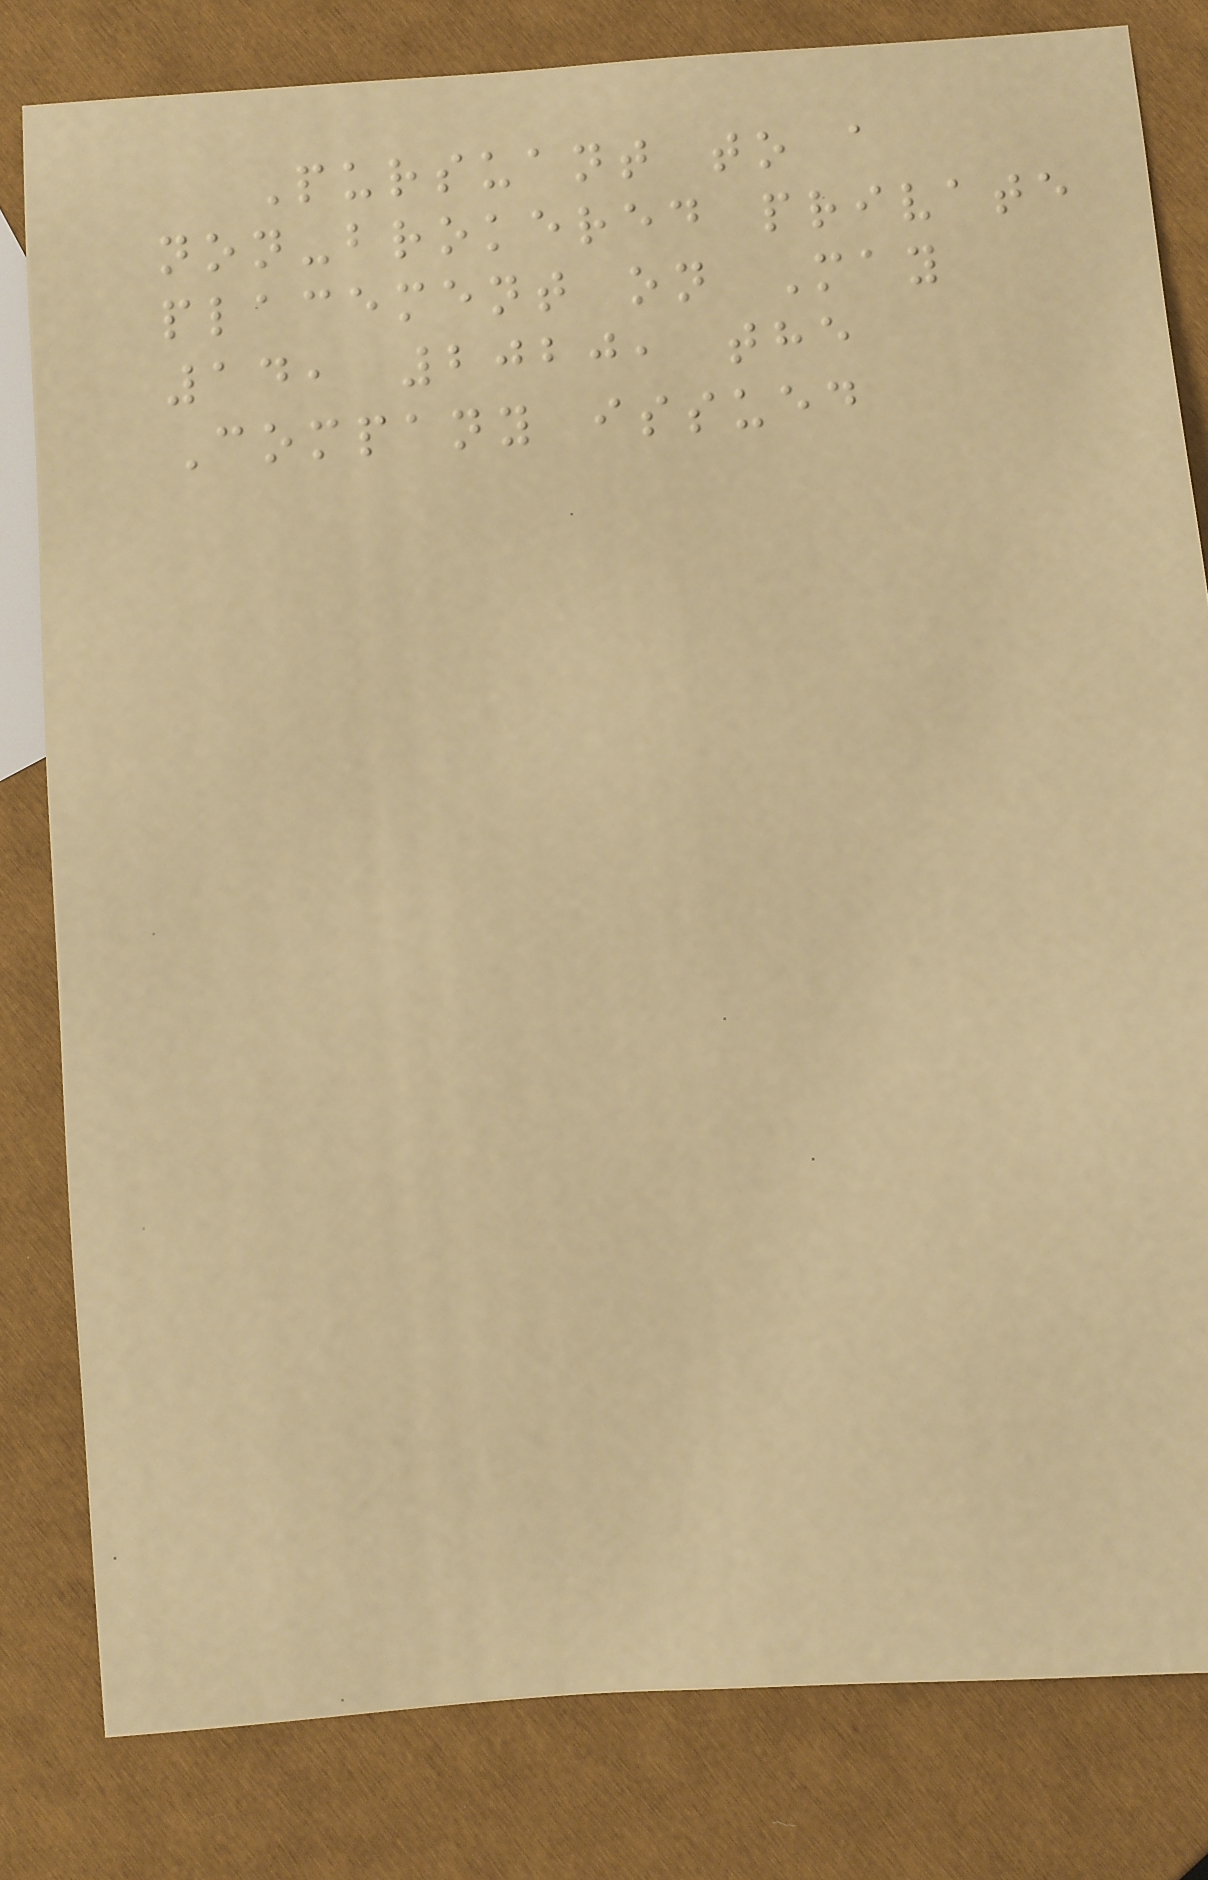Pursuant to a
non-brokered private
placement on May
14, 2020, the
Company issued
